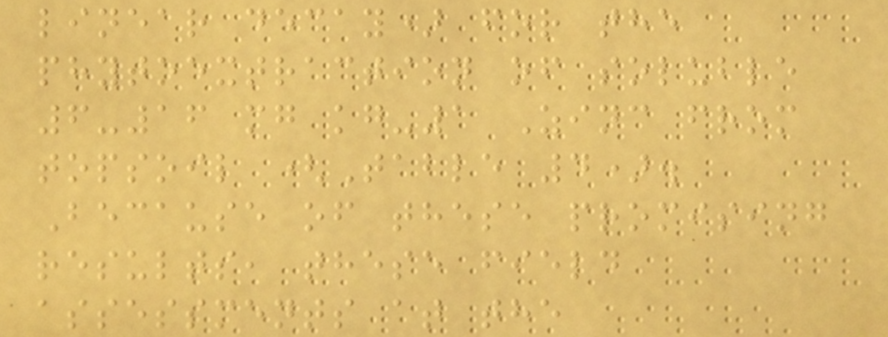linear decay) for the
phytoextraction of soluble
6-16 mg kg-1 Zinc from
topsoil (Table 4).
Because of these promising
results, these field
assessments at the
